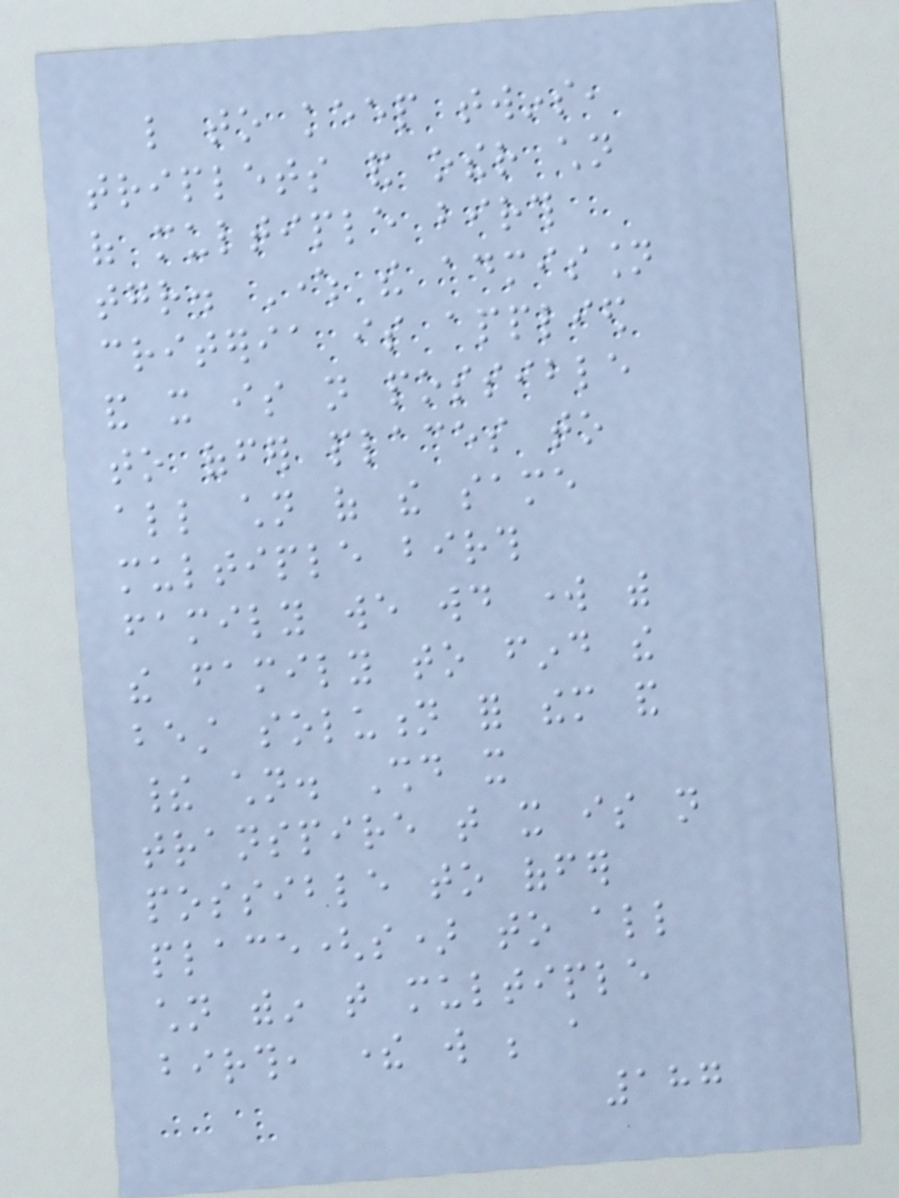like to keep twins,
triplets and other children
of multiple birth
together. Where the admission
criteria is applied
and it is not possible
to offer places to
all children of the same
multiple birth
family we would work with
the family to find the
best solution for them and
their children. Should it
transpire that it is not
possible to offer
place(s) to all
children within that multiple
birth, there will be a
187
